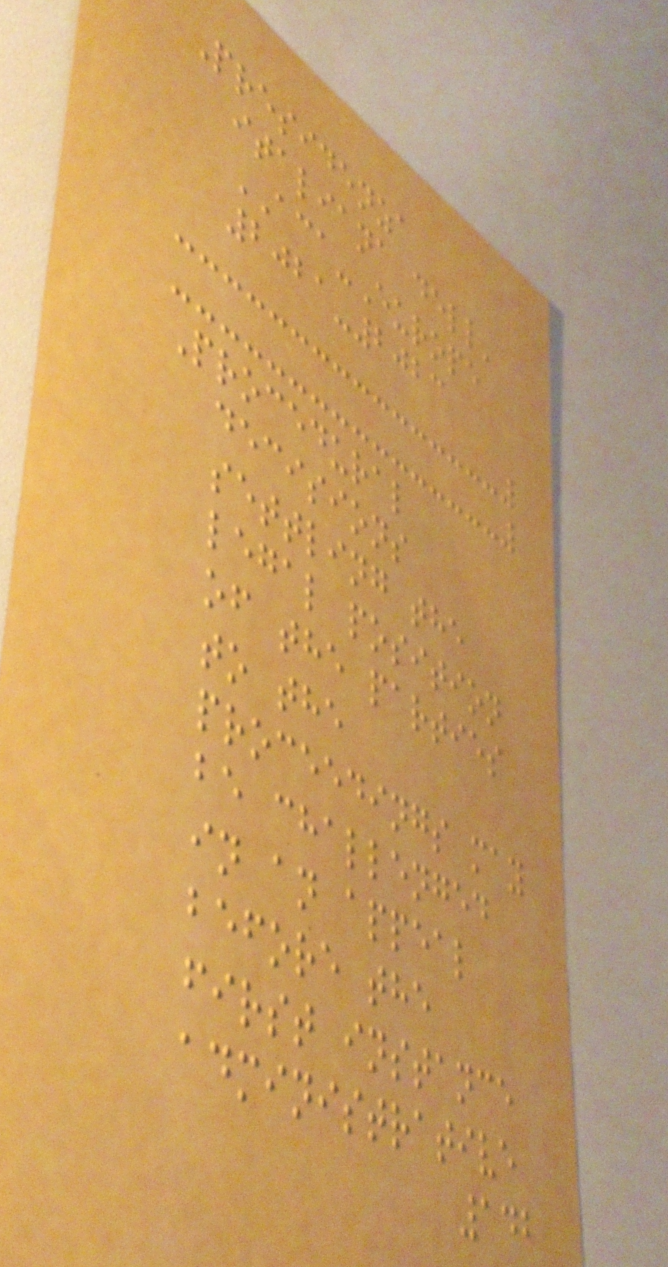Presidenza
italiana dell'
ACA-Europe
2021-2023
Procedural
decisions
settling the
legal position
of the parties
to the
proceedings may
be challenged
in an appeal
before the
first instance
administrative
142
